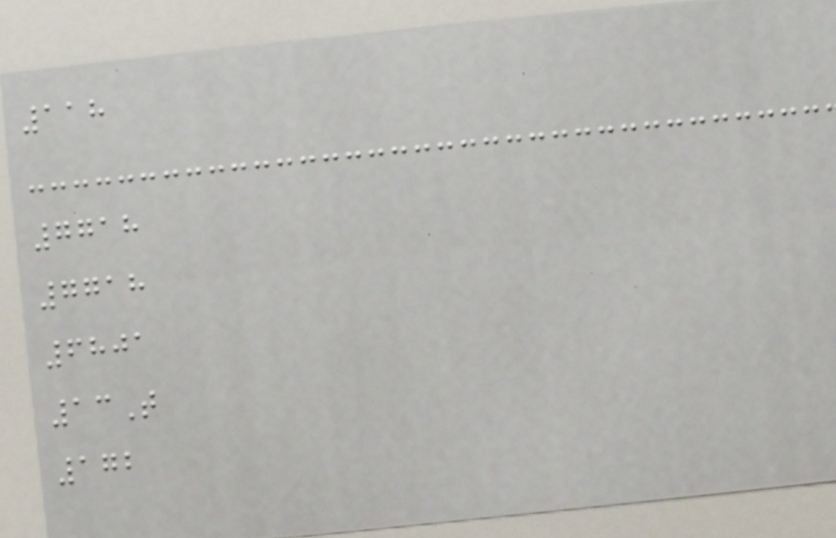118
7718
7718
6801
13T
172
